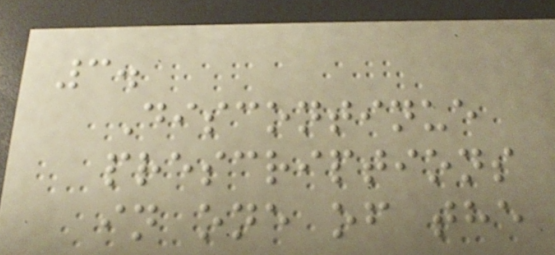3.
Discontinue
prescriptions
in one of the
